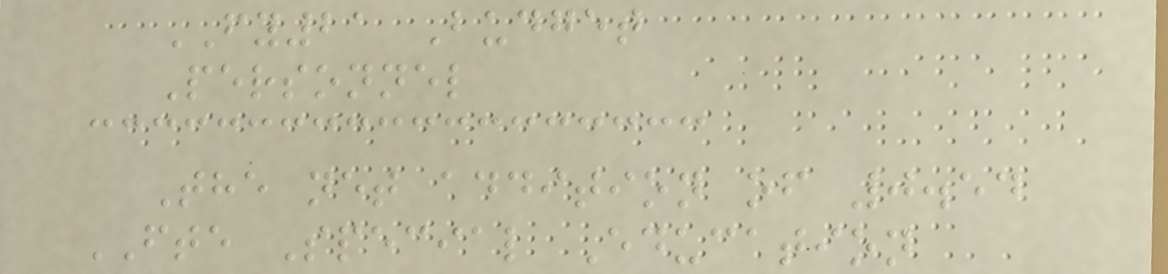FY21 Budget
Personnel
The net addition of 0.54
FTE Special Education
